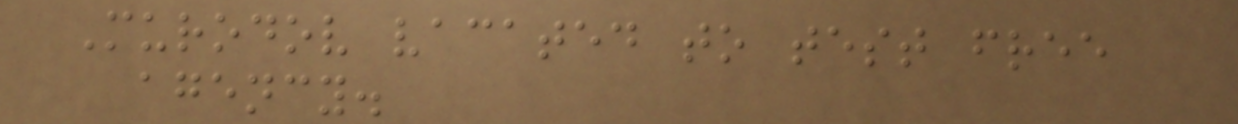Murodov vacated to test free
agency.
